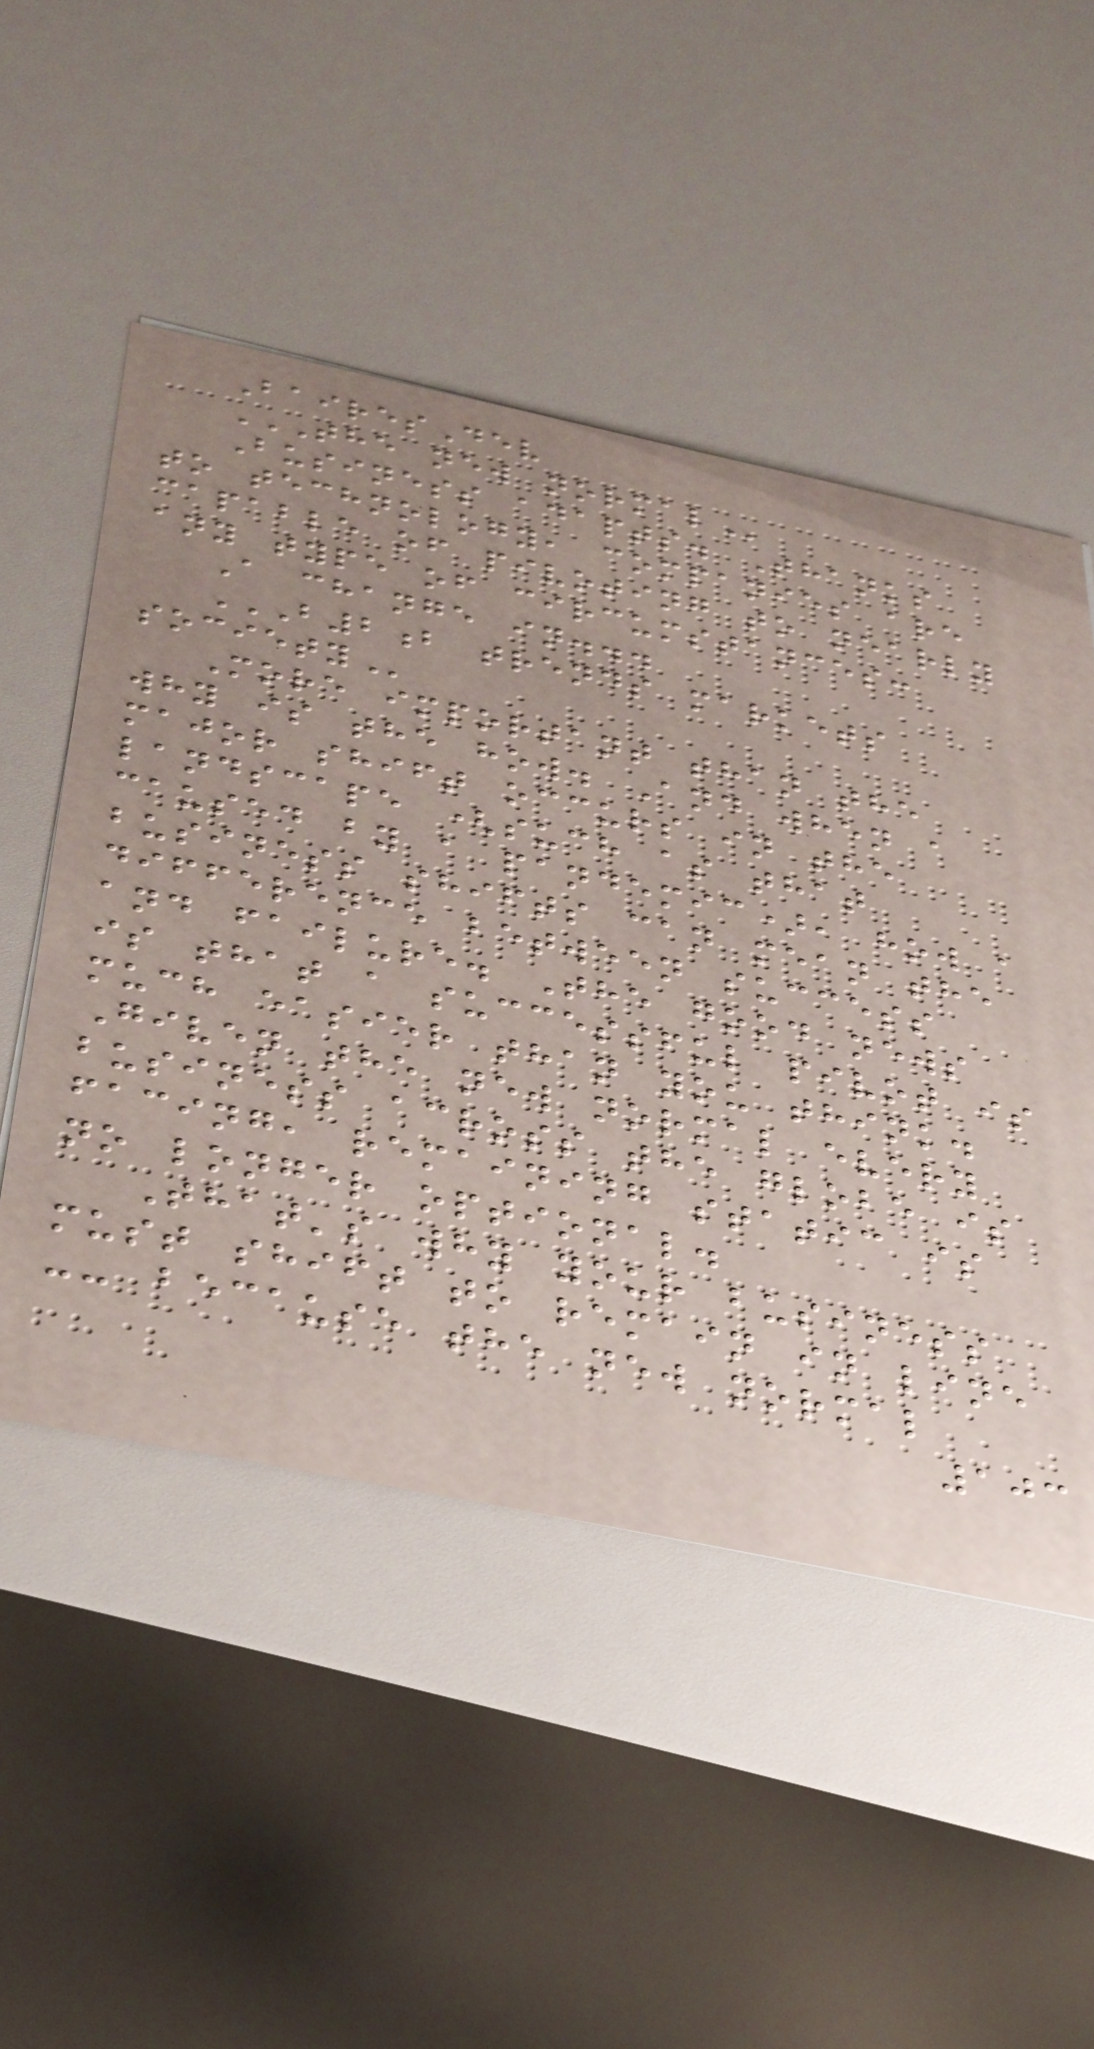BairesDev
THE NEW NORMAL
Business adapts. Thanks
to technology, companies are
capable of pivoting to nearly
any type of circumstances:
A change in...
B2B TRENDS MARKETS
SOCIETY
More important than the
why is the how. And when a
major shift occurs in the
landscape (such as that
caused by a pandemic), how a
business shifts can mean the
difference between success
and failure. The good news
is that a successful pivot is
much easier than you think.
Given the new normal every
business across the globe is
facing, remaining static is
no longer optional.
That's why your business
must shift to remain in line
-- because the new normal
103
